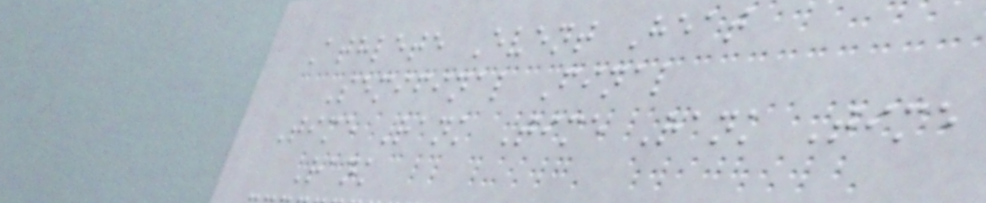Athlete Event Heat
Semifinal Final
Time Rank Time Rank Time
Rank
